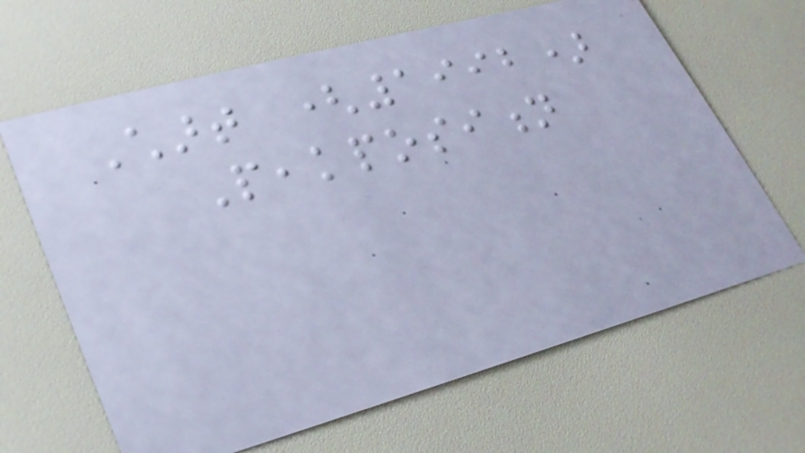Chart (1992)
Peakposition
